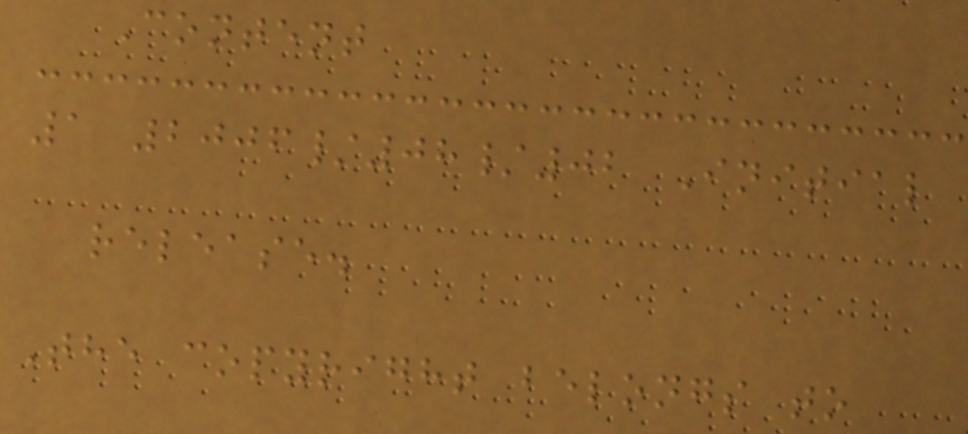Content
1 2006/08/02 Initial
release.
The copyright belongs to
